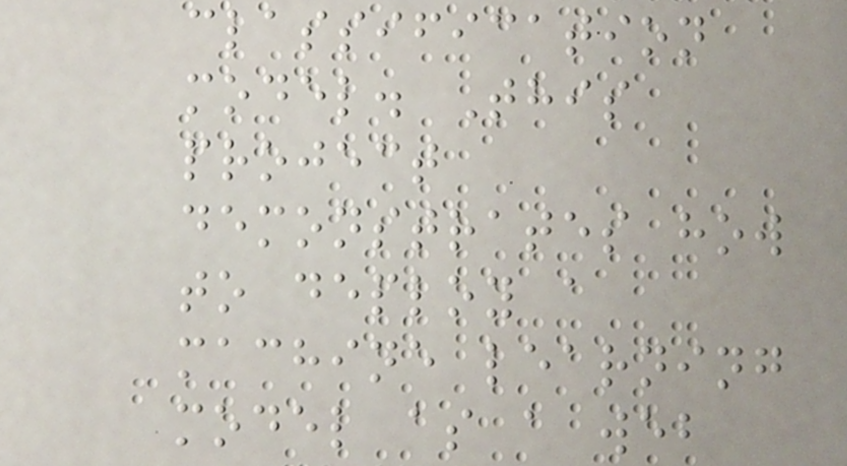classification
model. This
project
demonstrates how
to deploy a
machine learning
model as a web
